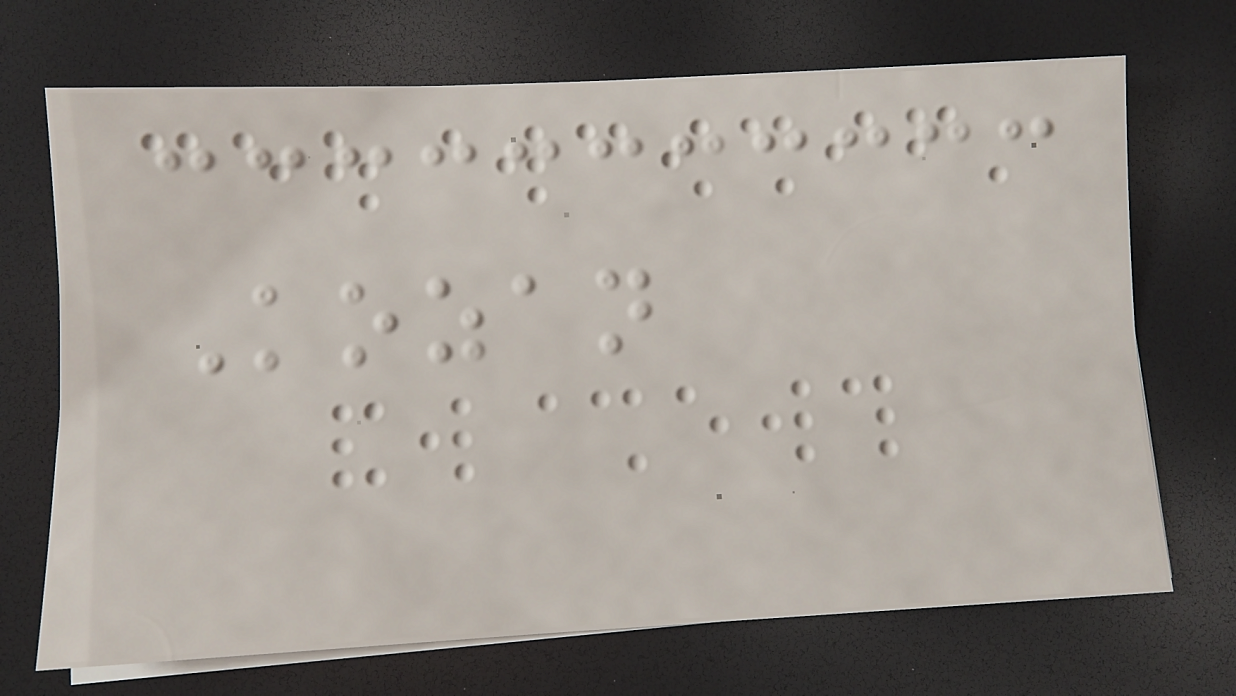Kozan
